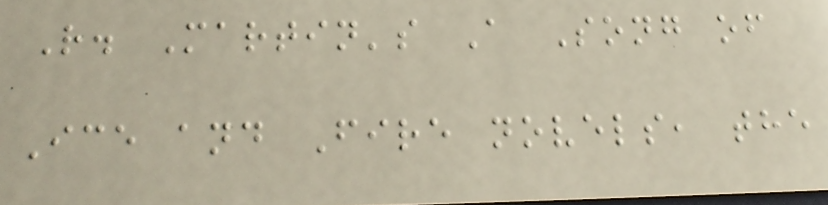R. Martin's A Song of
Ice and Fire novels, the
